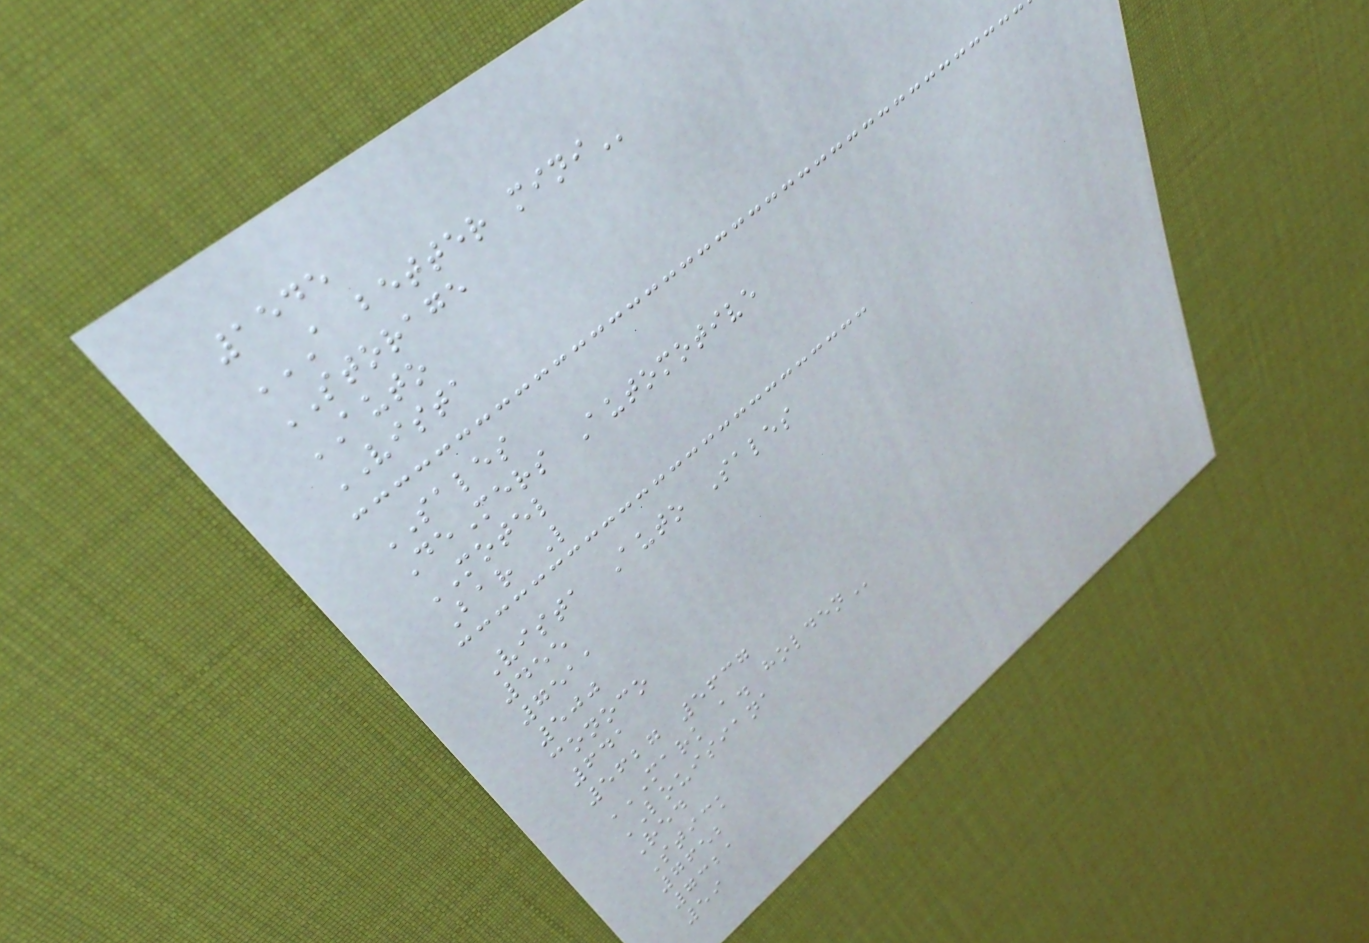1545
A BETTER MINI
STORAGE
AUTO
VISTA
SALES
DeMers Automotive
MOTEL
Bar L
Vista Auto Sales
455
7511
500
conoco
641
5627 5637
MARK A. HOLDEN
LOUISIANA
Red
Stick
7652
7321
59
